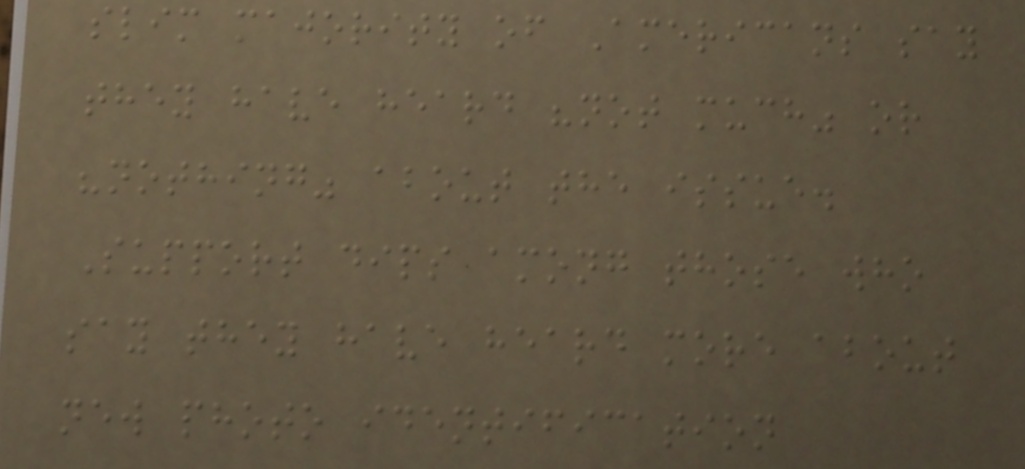slim majority of Americans say
they have heard "not much" or
"nothing" about the issue.
Support dips among those who
say they have heard more about
new photo identification
